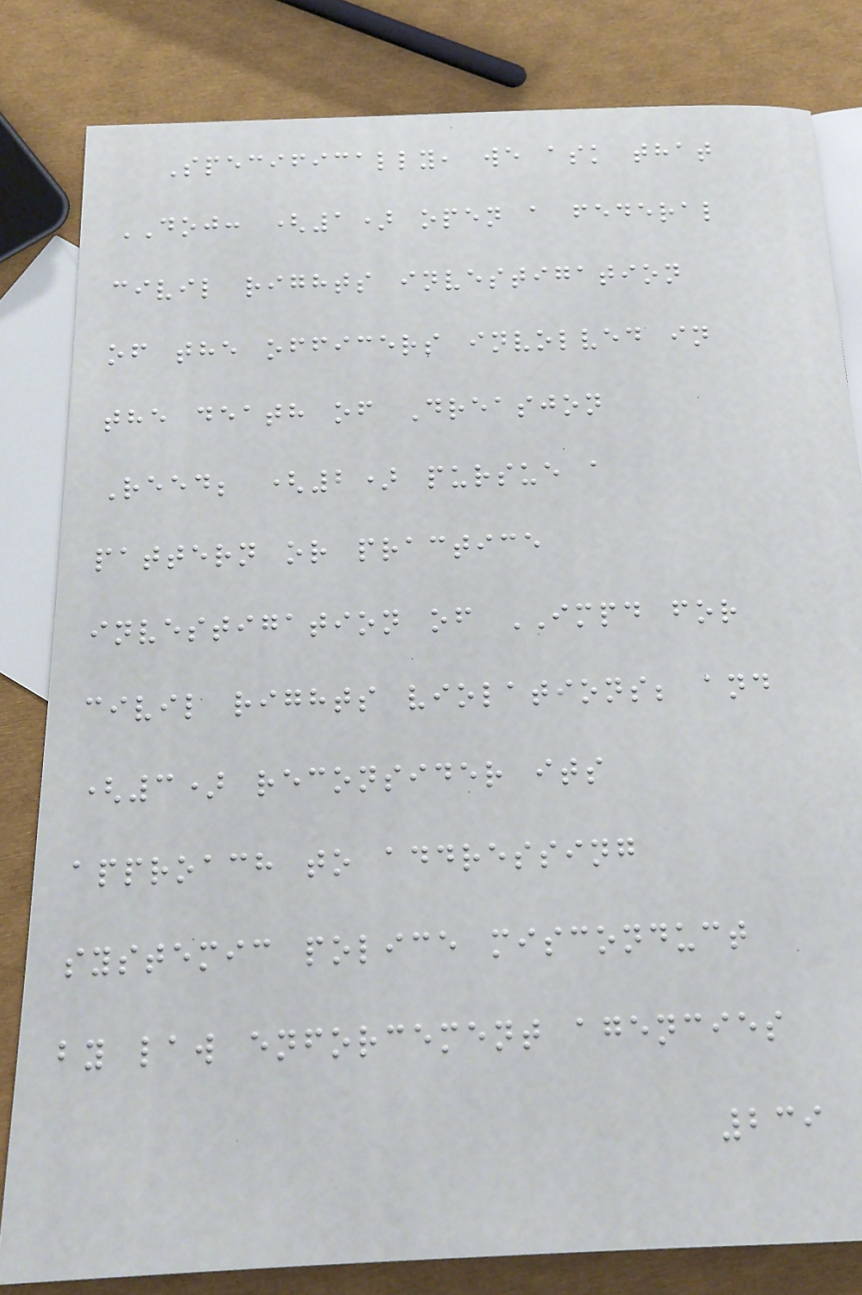Specifically, we ask that
DOJ: (1) open a federal
civil rights investigation
of the officers involved in
the death of Dreasjon
Reed; (2) pursue a
pattern or practice
investigation of IMPD for
civil rights violations; and
(3) reconsider its
approach to addressing
systemic police misconduct
by law enforcement agencies
239
